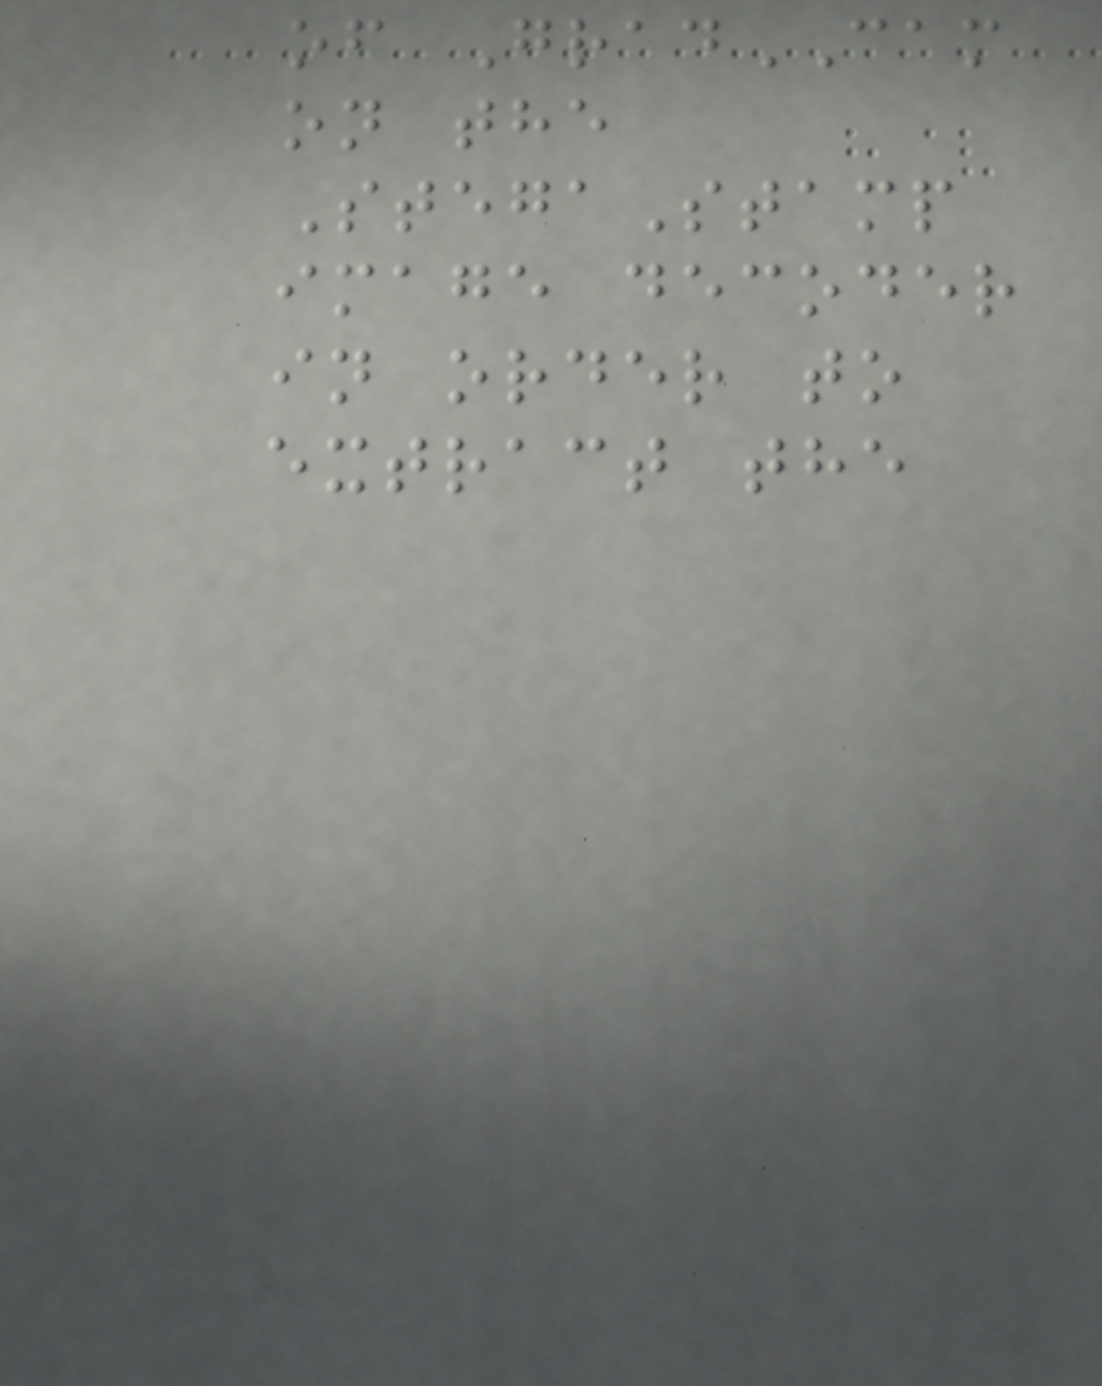of GradCAM
on the
StegaStamp
image decoder
in order to
extract the
